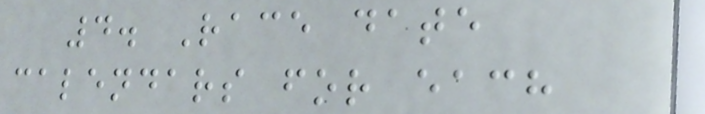4. Race date
calendars for each
